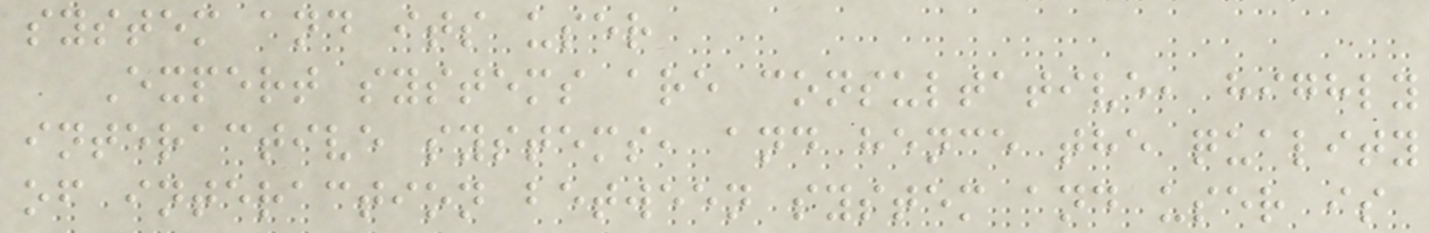system and its user
Expert systems are consultative, highly
interactive systems, and hence the quality
of interaction between system and user is
